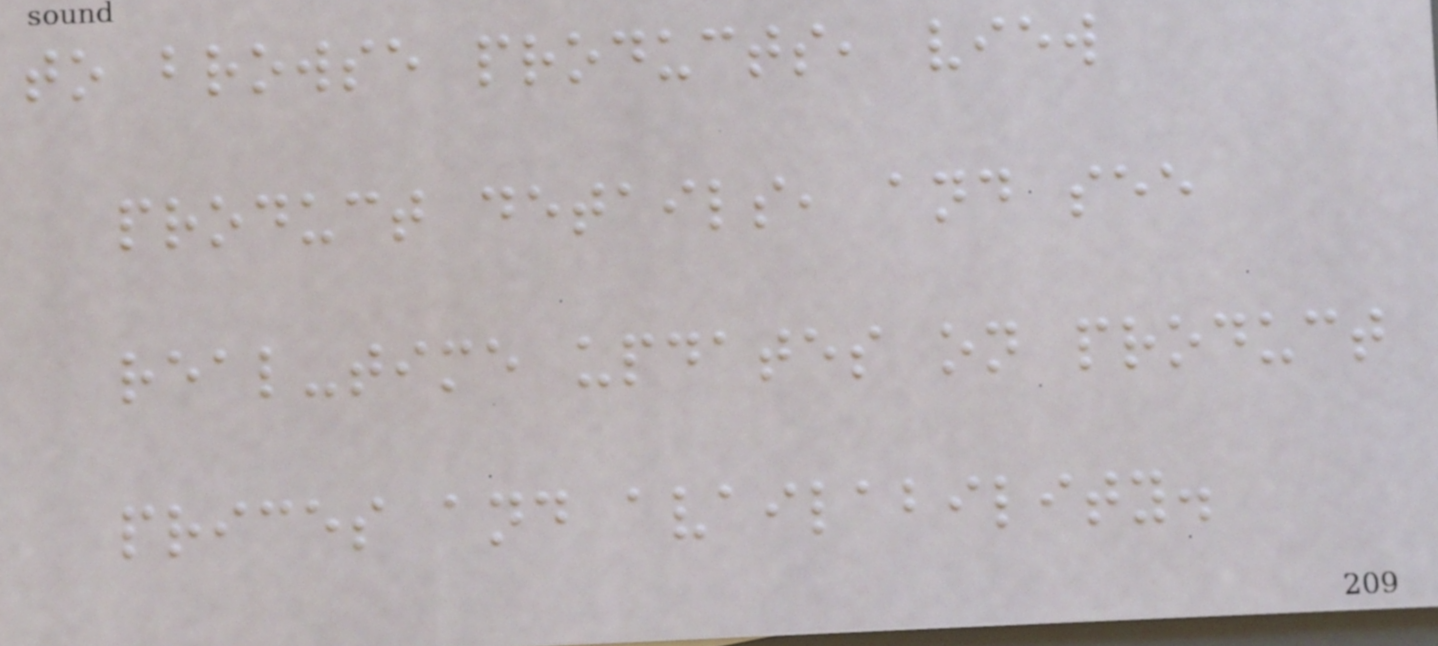to browse products, view
product details, and see
real-time updates on product
prices and availability.
